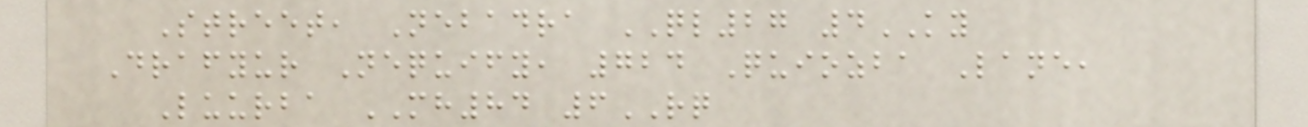Street, Nebadra QL27 4KY
Drafyur Nequify, 724 Quiozba Lane,
Luurba MH84 6RQ
